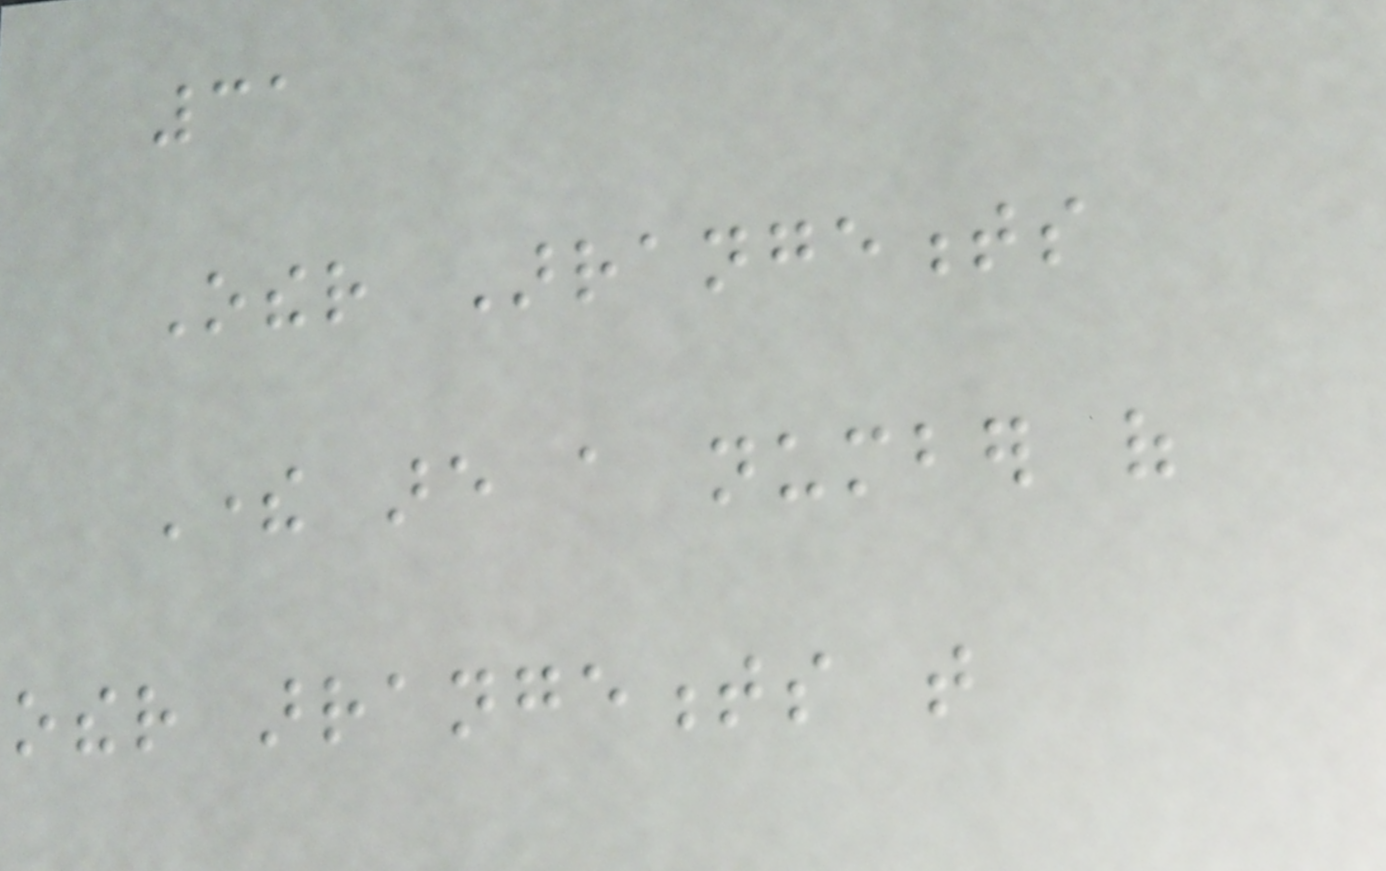31
Other Arrangements
There are a number of
other arrangements that
